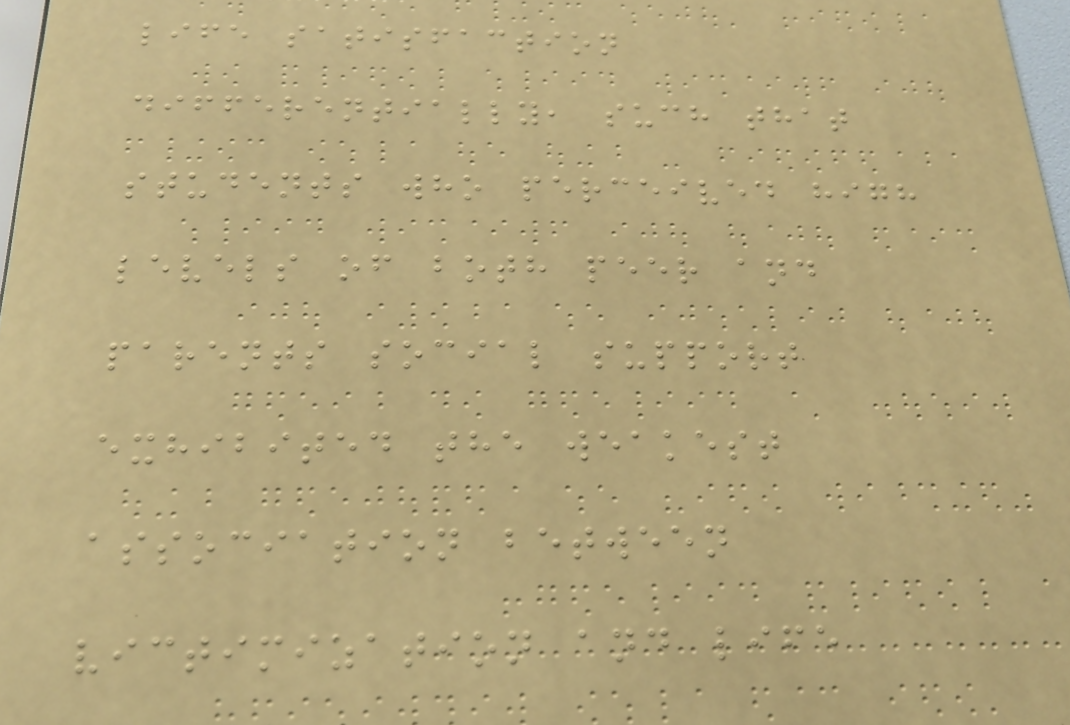life satisfaction
differentially, such that
students who perceived high
levels of both peer and
parents social support
exhibited the weakest
association between
victimization and life
